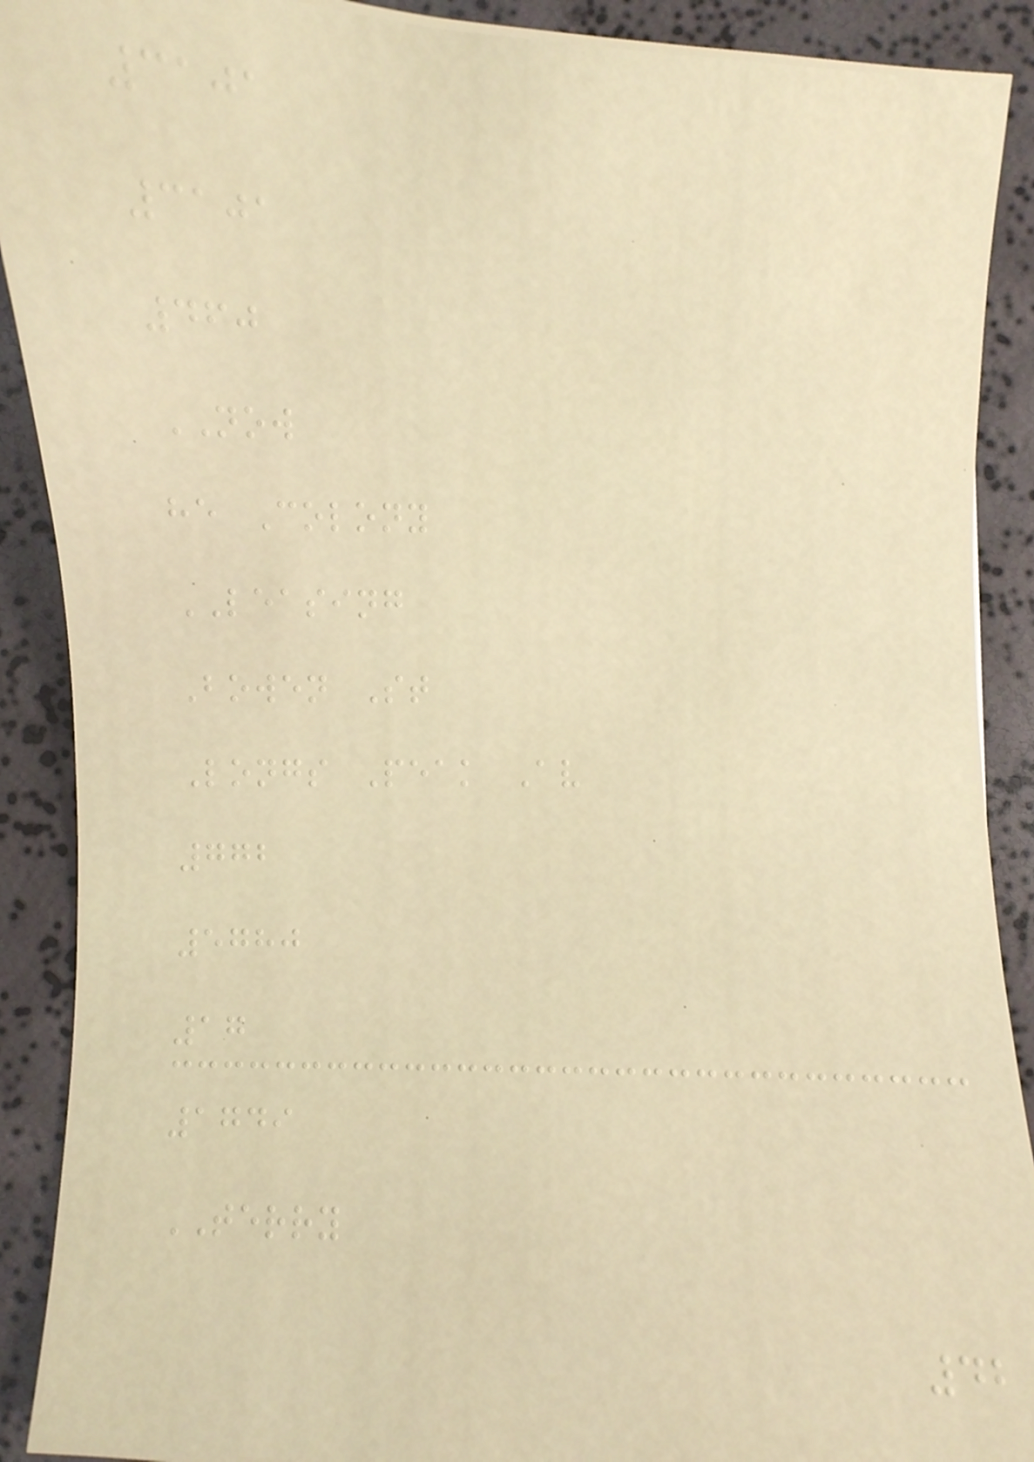3101
3101
460
NOW
he Colony
LEASING
Bowen St
Longs Peak Av
772
5780
17
1749
TERRY
42
